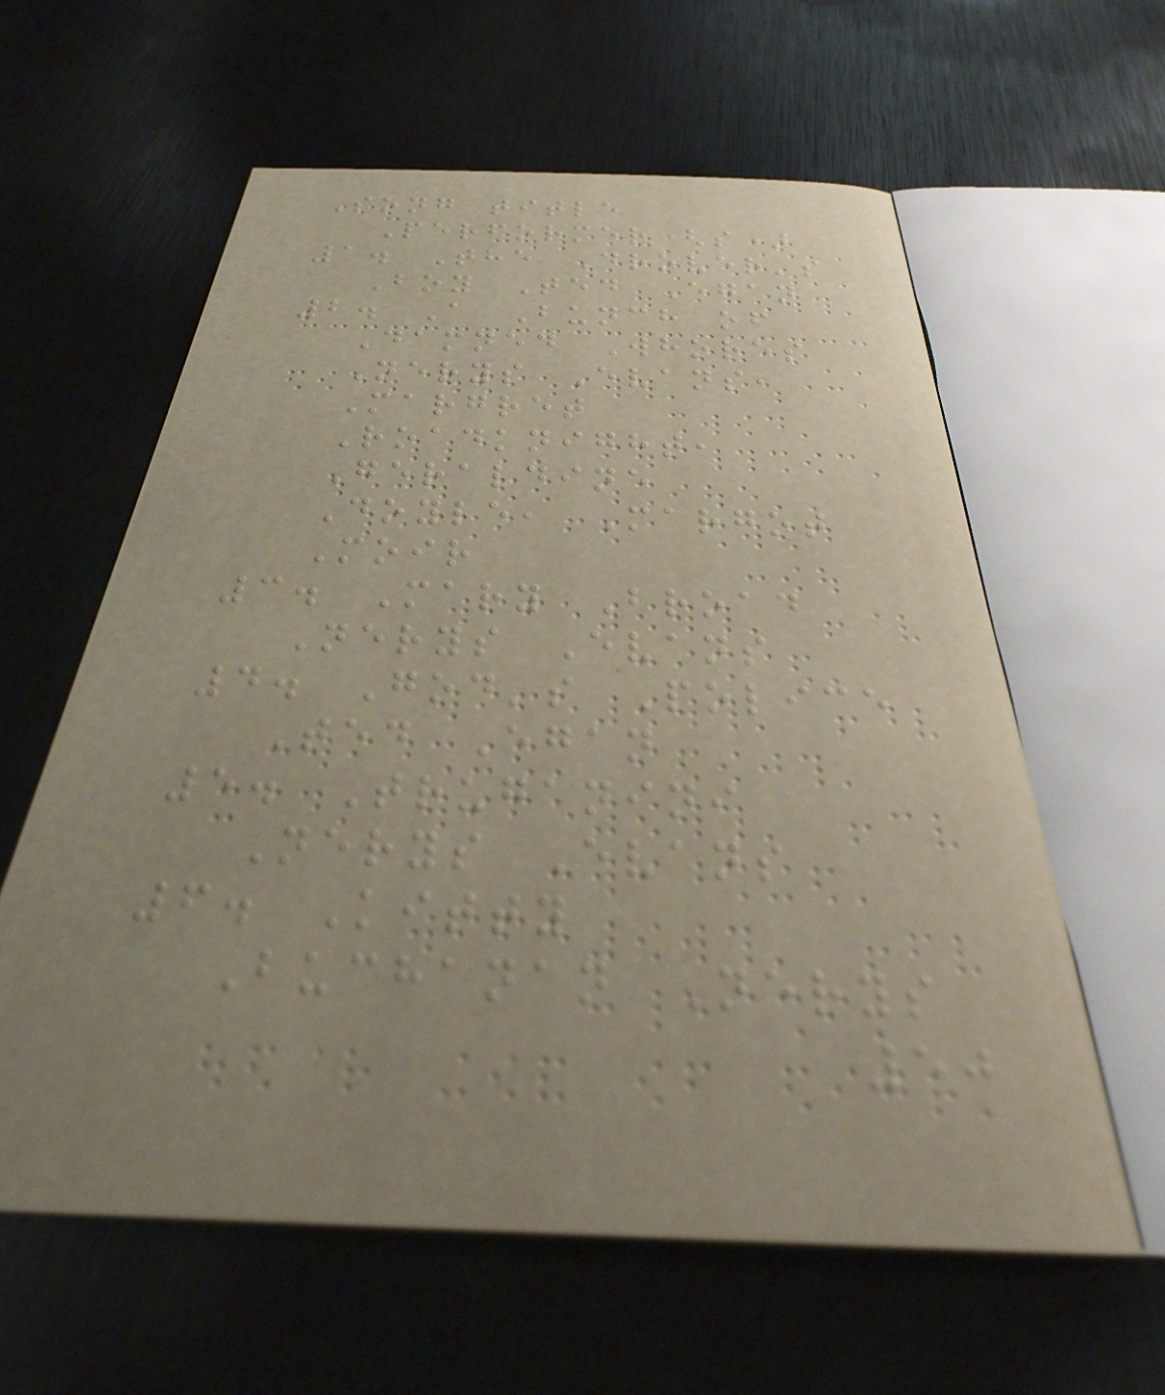Song title
Performer(s)
1. The Drover's
Boy Ted Egan
2. A Bunch of
Damned Whores
Nerys Evans,
Margret
Roadknight,
Geraldine
Doyle, Margot
Moir
3. Mary Broad
Nerys Evans
4. God's Police
Ted Egan
5. Truganini
Nerys Evans
6. Kitty
Buchanan Nerys
50
